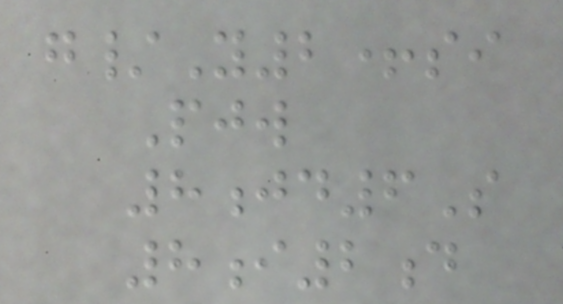g/Y2+si
Pjw
8jd6S
8i2d
